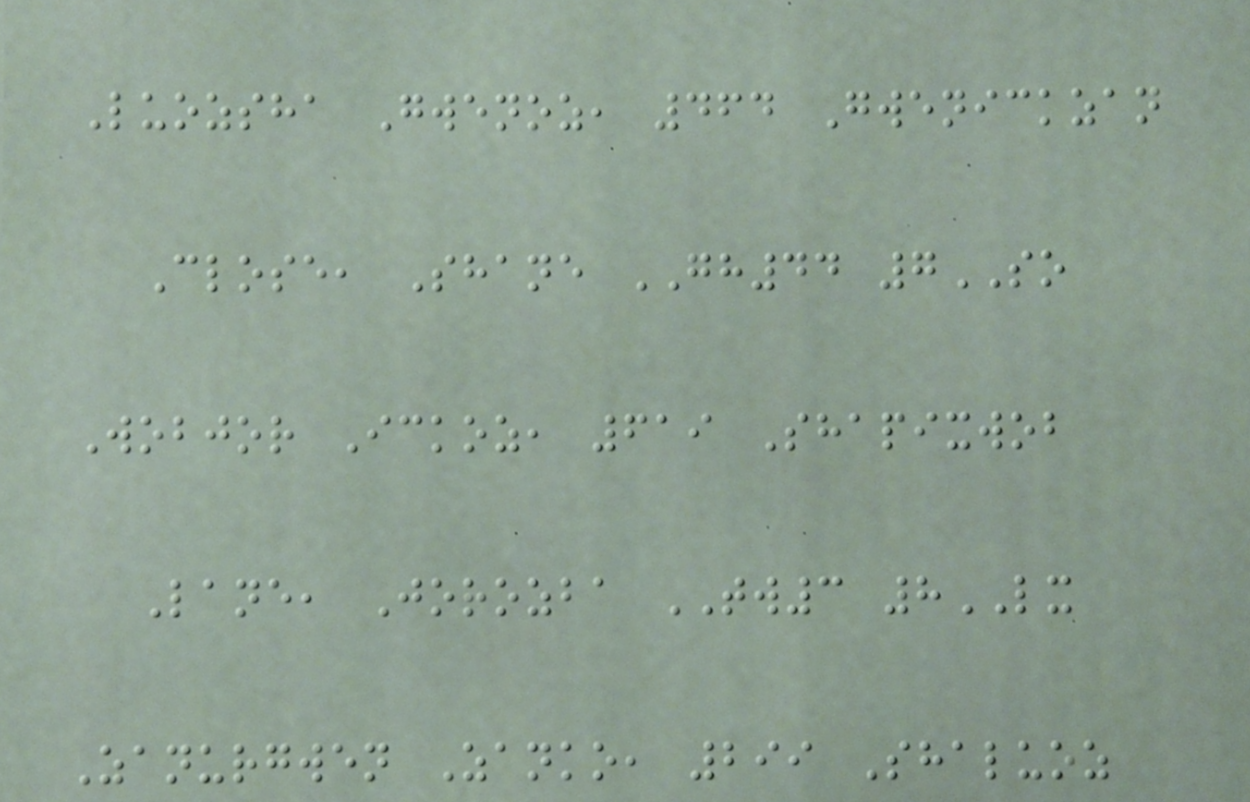Luozsha Gwenoz, 464 Gwenickzan
Close, Shane GH44 7SO
Wobjor Ickoz, 619 Shapixwob
Lane, Jorozba TW3 8LX
Zanurgwen Zanko, 299 Shaluoz
